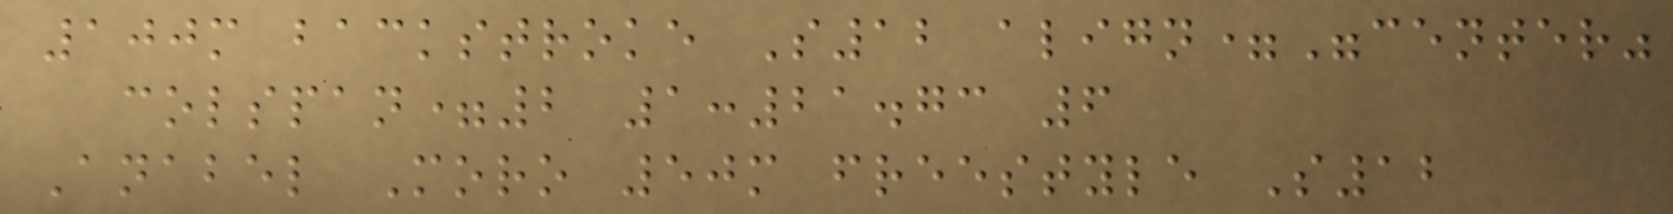100m backstroke S12 align="center"
colspan=2 1:21.73 6
Anabel Moro 50m freestyle S12
